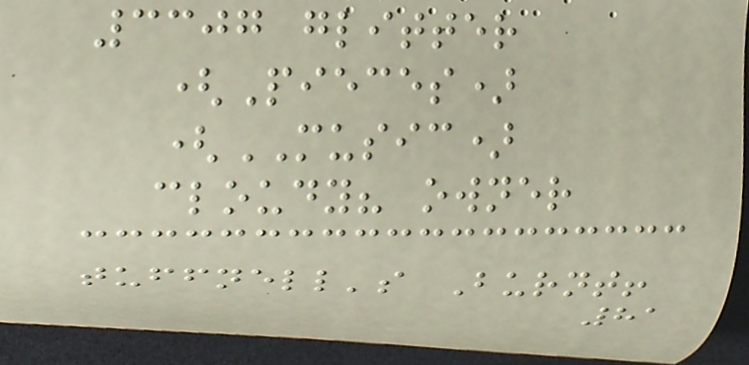3307 glitter
(Pieces)
(MUSIC)
cloudy? owner
tuffnell's Burnt!
81
